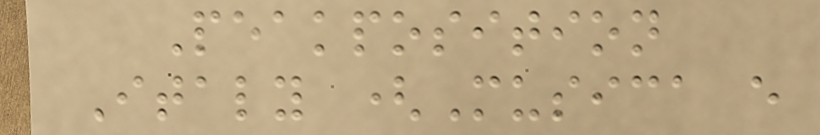Peakposition
Italy (Musica e
